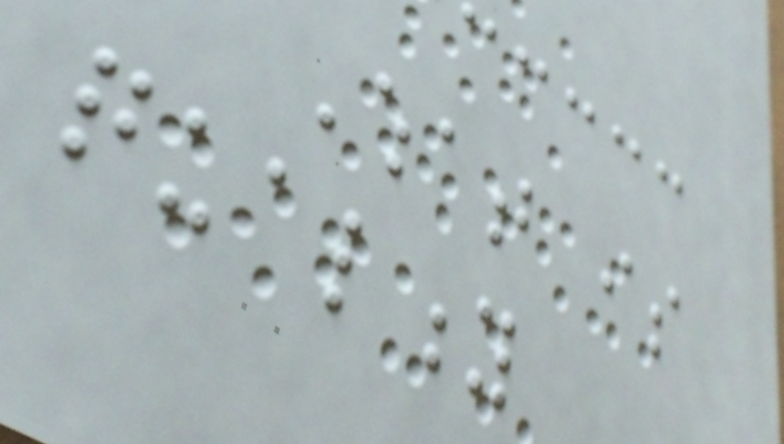What is
quality
